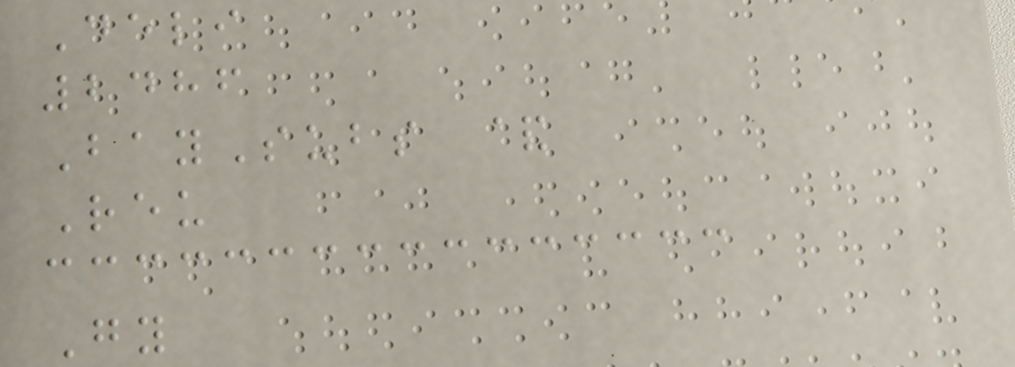Deli
2486
BaySubs &
Reu
Gy
